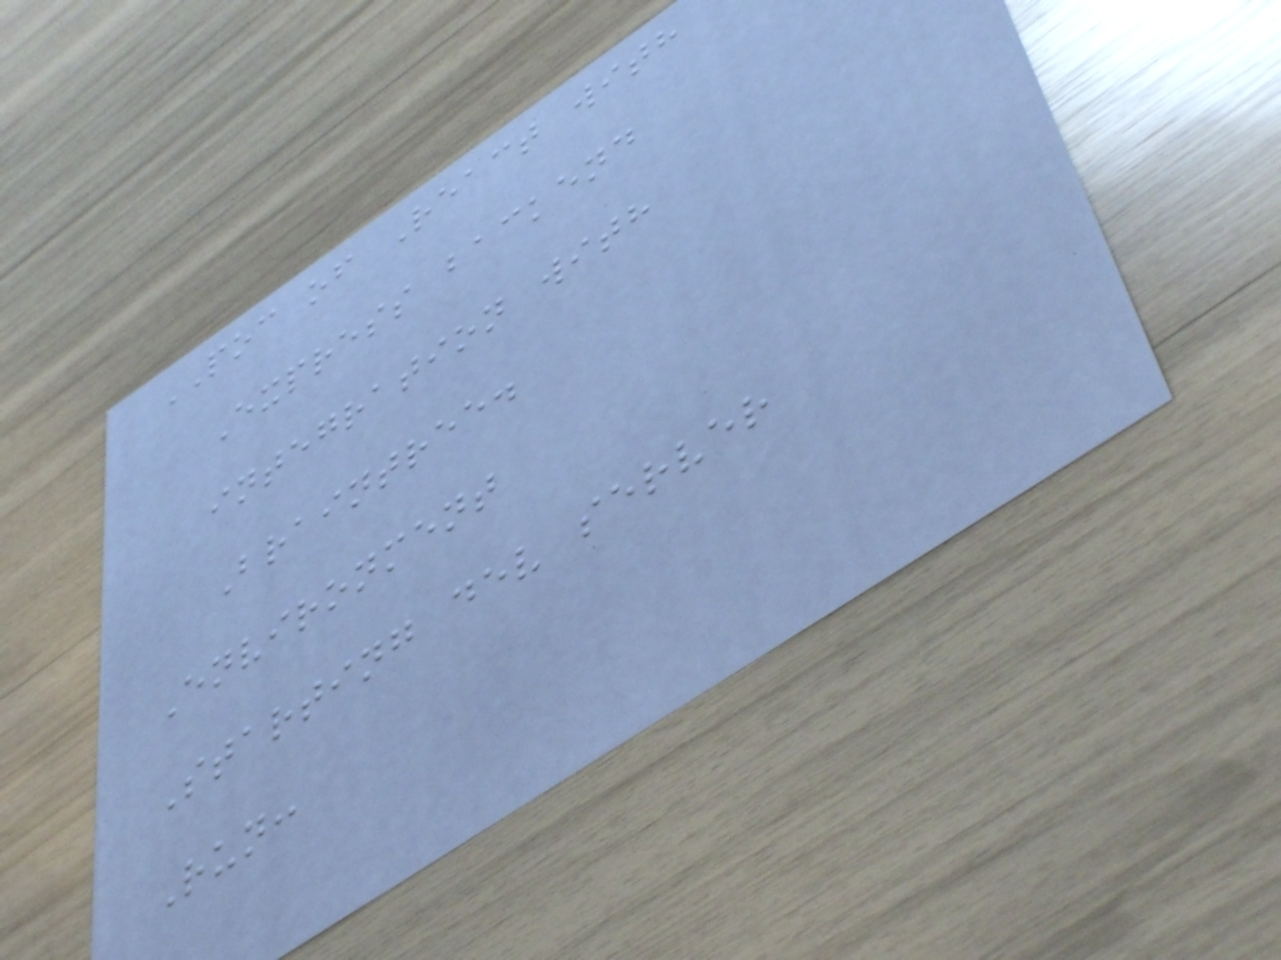POC of React with
Express backend
integration with
Braintree.
Environment
Starting dev server
Run:
